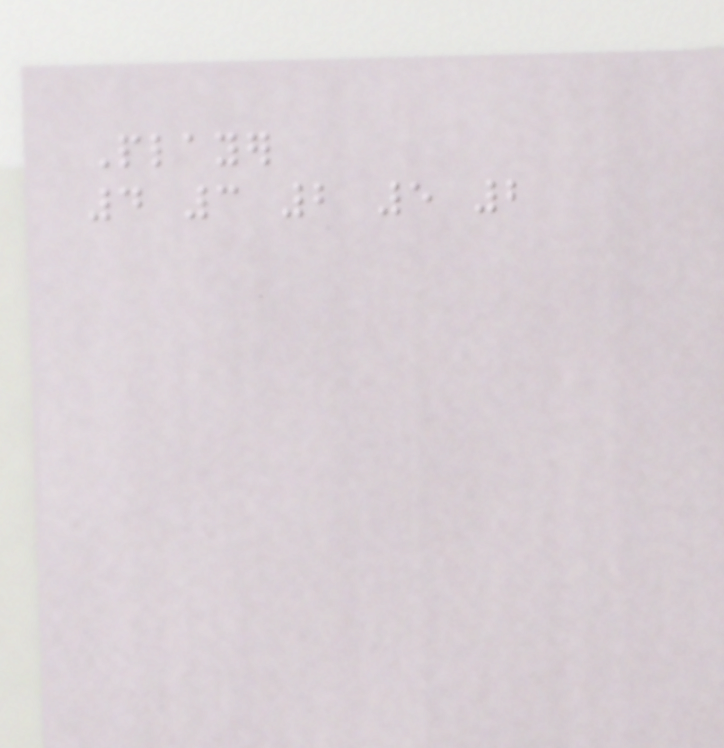Player
4 3 2 5 2
